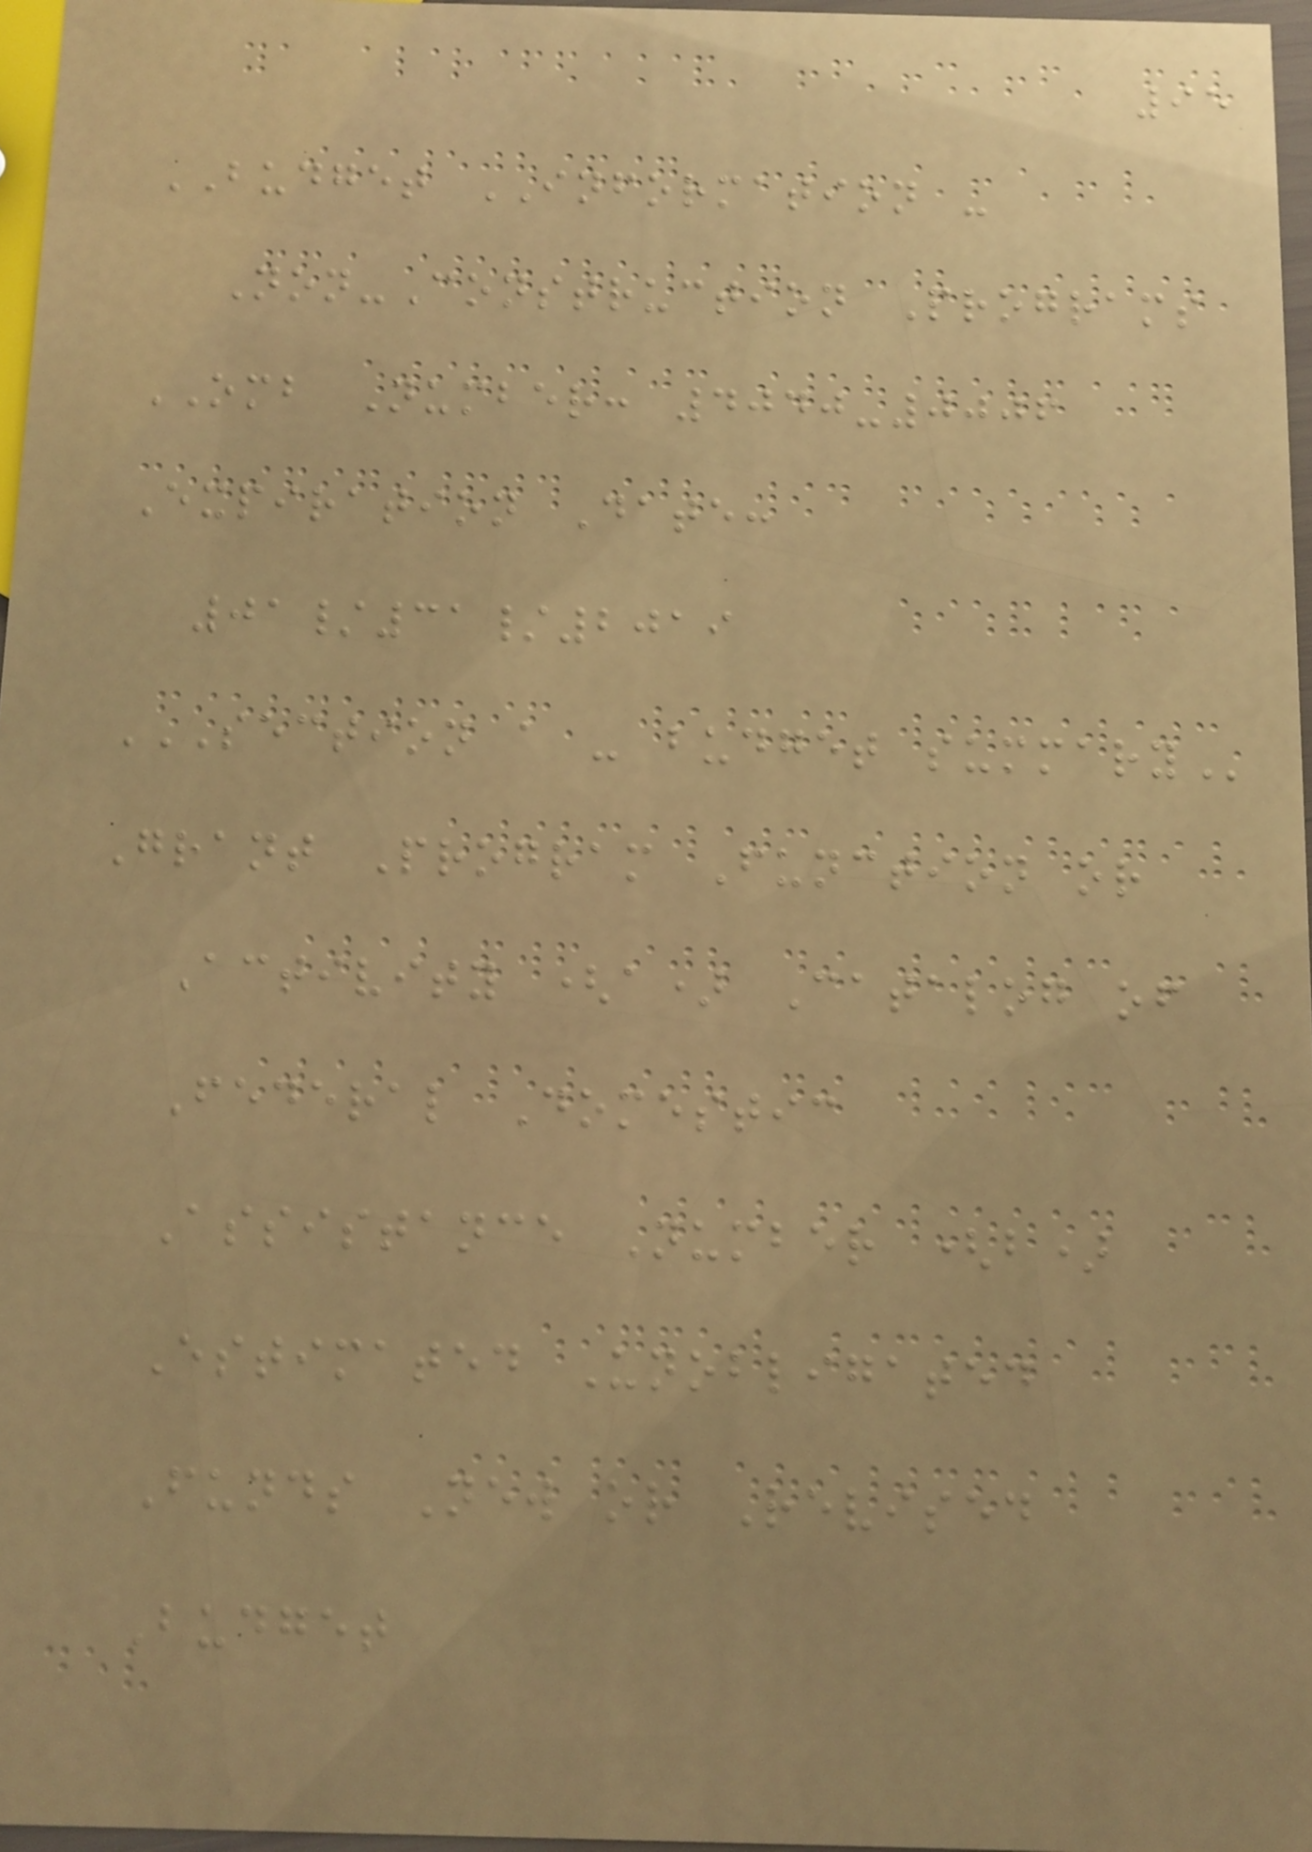95
BUDGET INFORMATION -
Non-Construction Programs
OMB Number: 4040-0006
Expiration Date:
01/31/2019
SECTION A - BUDGET SUMMARY
Grant Program Function or
Activity (a) Catalog of
Federal Domestic
Assistance Number (b)
Estimated Unobligated
Funds New or Revised
Budget
